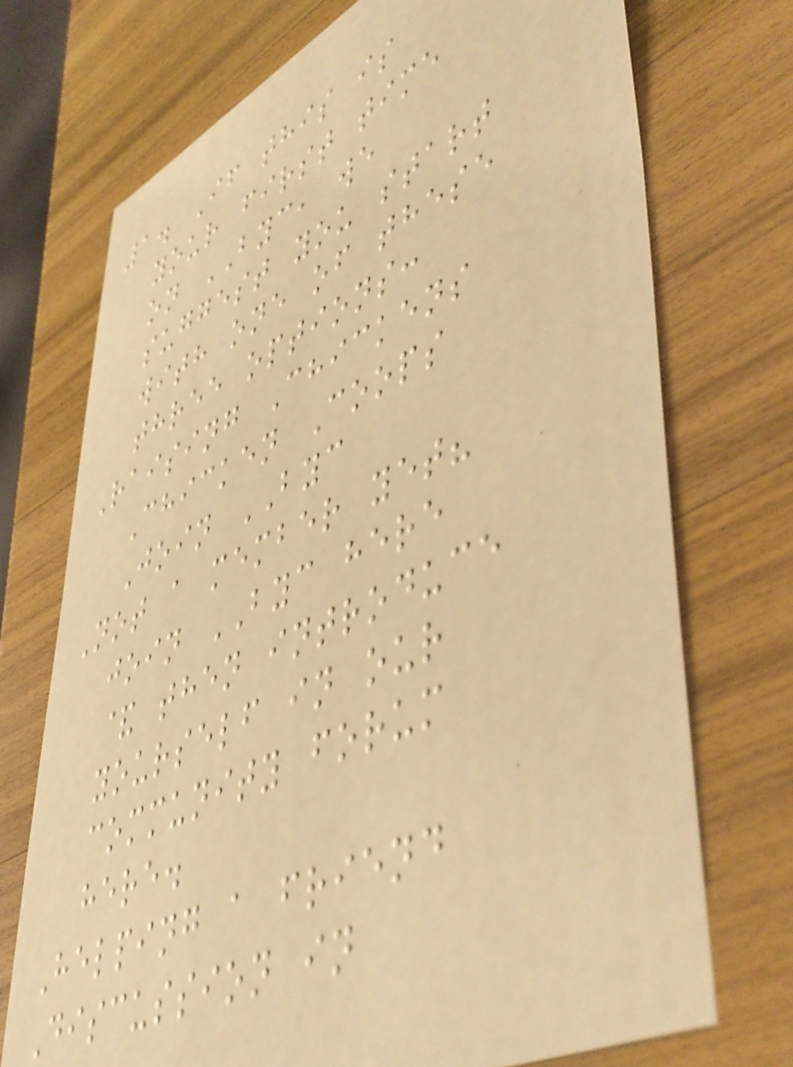1. If this is
your first time
on BYC, we
suggest you start
with one of these
three options:
Raising Chickens
Chicken Coops
Join BYC
Not a member yet?
join BYC here
& then introduce
yourself in our
community forum
here.
Helping a friend
Discussion in
